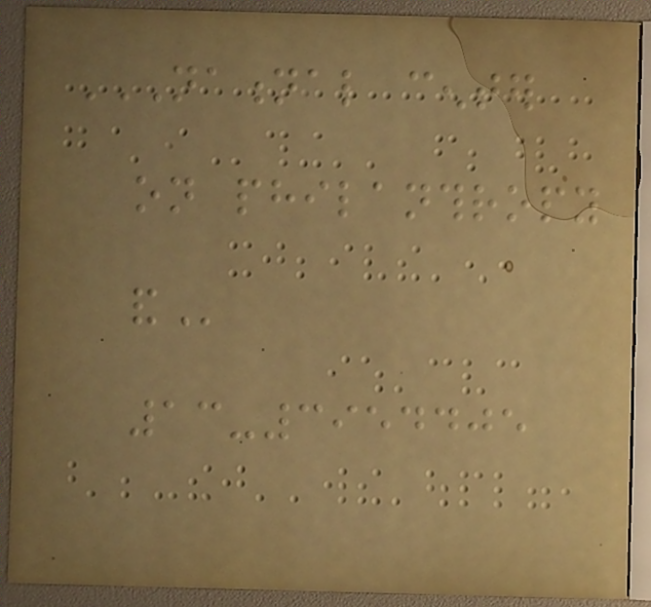NATIONAL CENTER
ON PHILANTHROPY
AND
13-3954405
